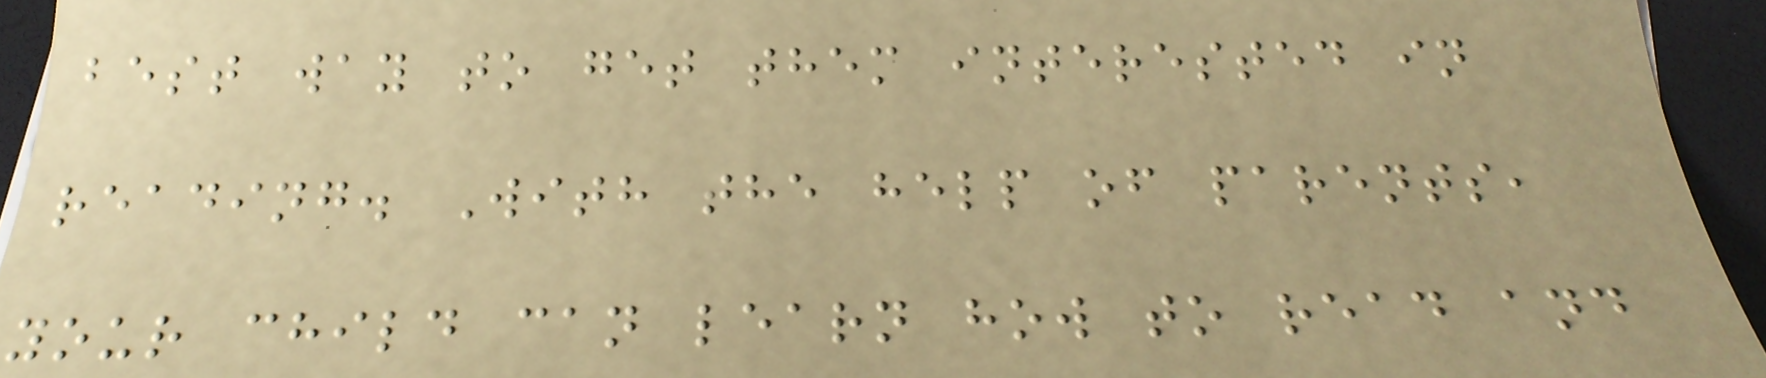best way to get them interested in
reading. With the help of parents,
your child can learn how to read and
